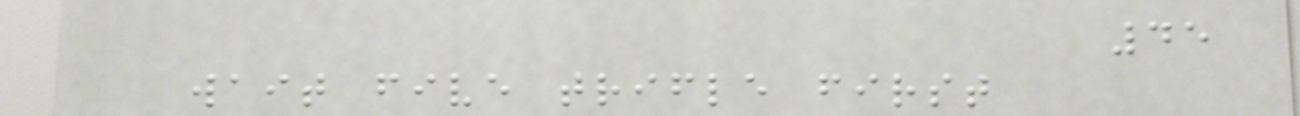45
wait five trifle first
